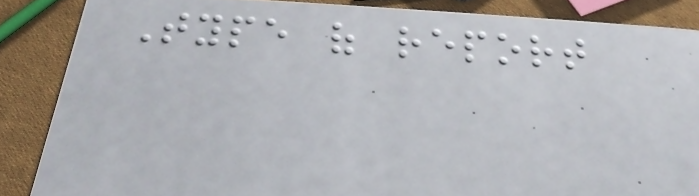Type of report
